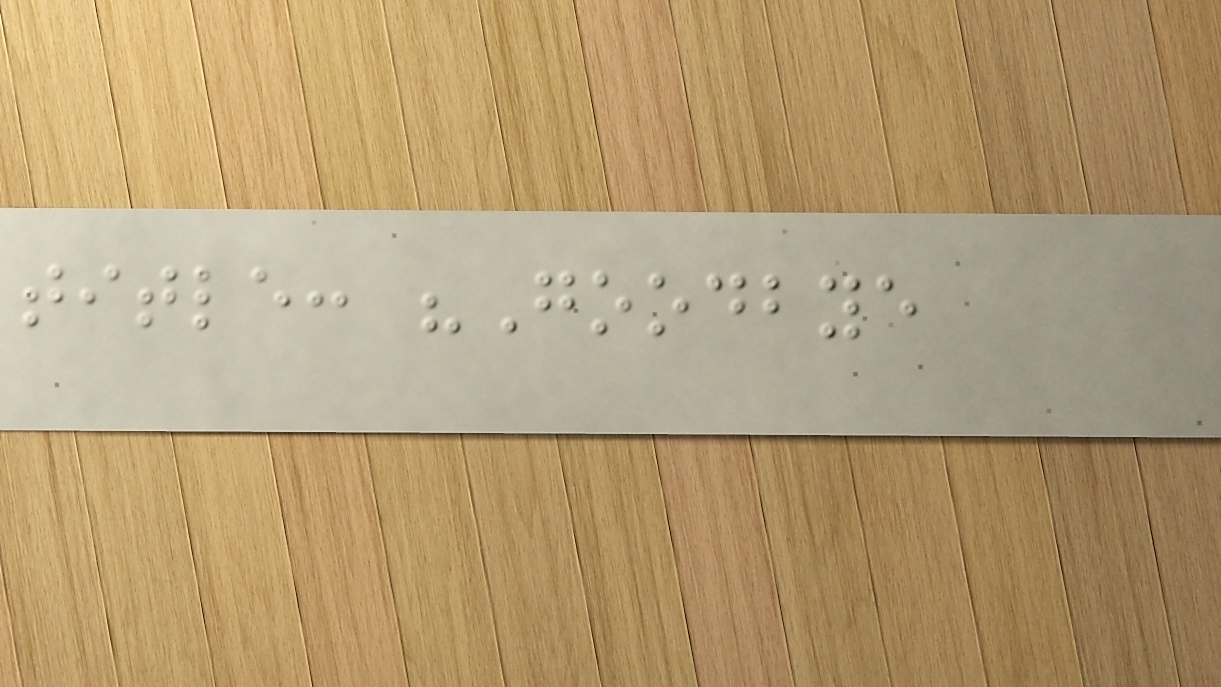title: "Goodbye
